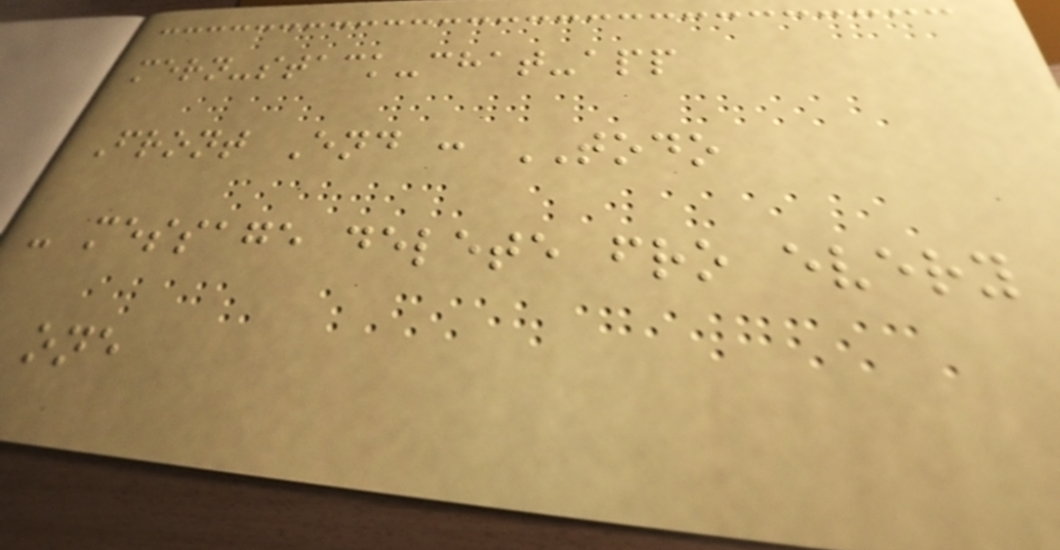mern-stack-chat-app
Front End : TODO
- message delete fro every
one
